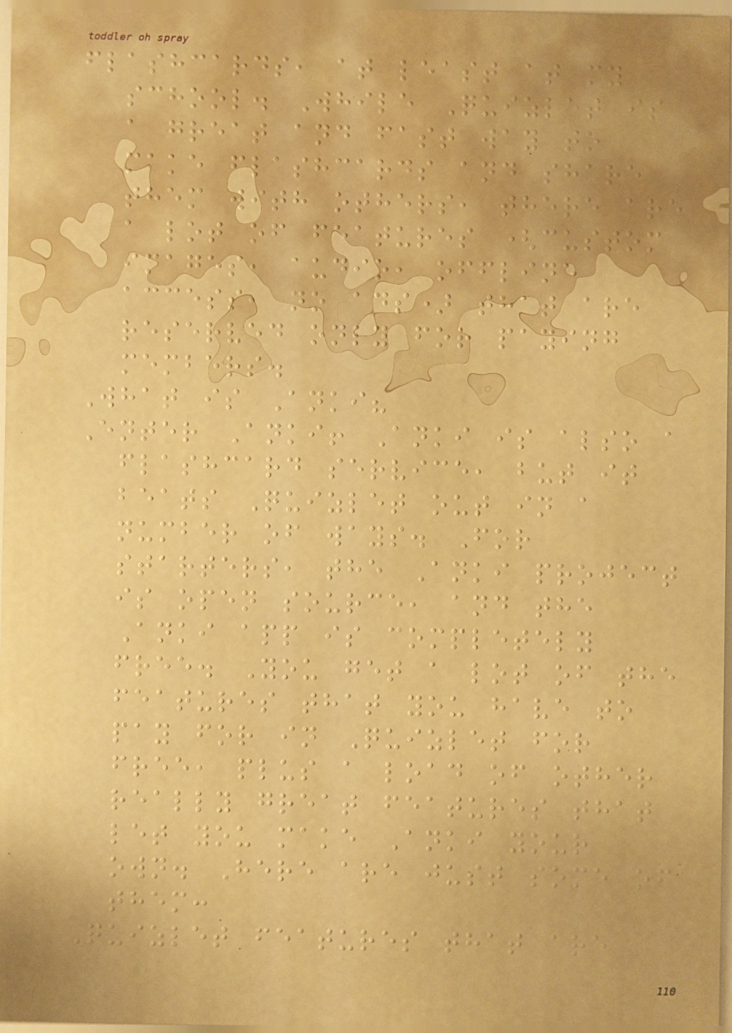flashcards, at least at my
school. While Quizlet is
a great and fast way to
make flashcards and share
them with others, there are
a lot of features (custom
images, audio, offline
access, no ads) that are
reserved only for paying
members.
What is Anki?
Enter Anki! Anki is also a
flashcard service, but it
beats Quizlet out in a
number of ways. For
starters, the Anki project
is open source, and the
Anki app is completely
free. You get a lot of the
features that you have to
pay for in Quizlet for
free, plus a load of other
really great features that
let you make Anki your
own. Here are just some of
them:
Quizlet features that are
